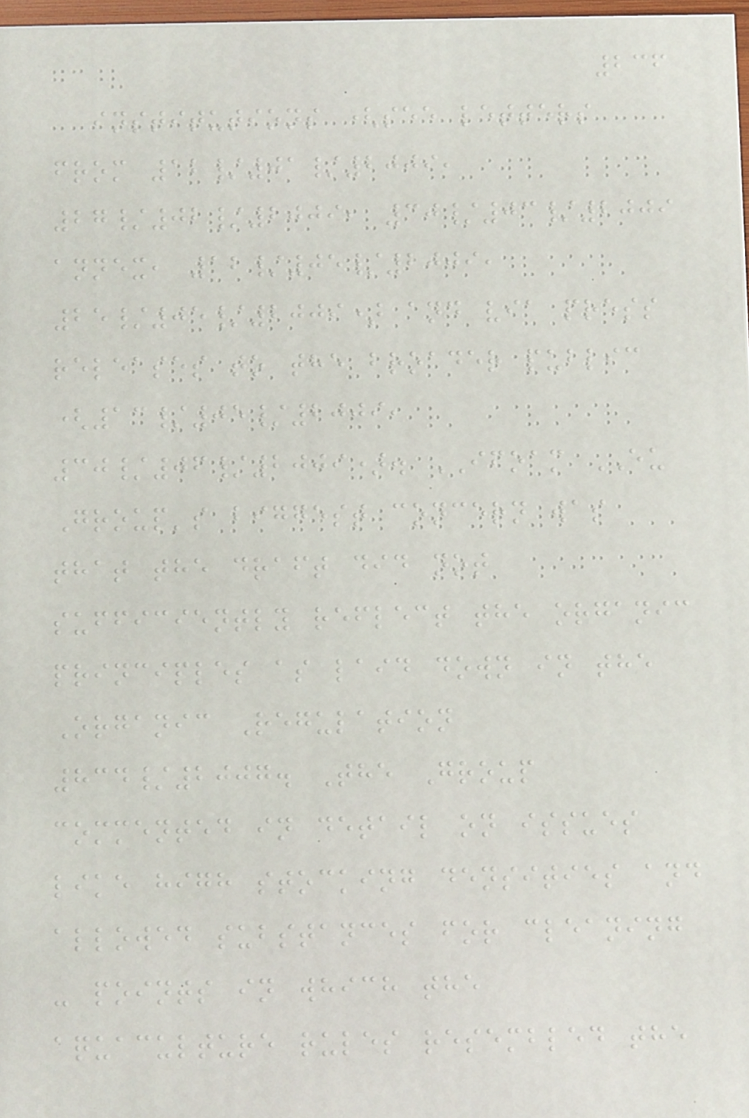236
institutions (see letters
from 12/01/2009,
27/02/2009, 30/03/2009
annex, 12/05/2009,
25/05/2009) and via press
releases to the broader public
(13/05/2009,
30/06/2009). IFOAM EU
Group's biggest concern was
that the draft did not
sufficiently reflect the organic
principles as laid down in the
Organic Regulation
834/2007. The Group
commented in detail on issues
like high stocking densities and
allowed substances for cleaning
- points in which the
aquaculture rules resembled the
